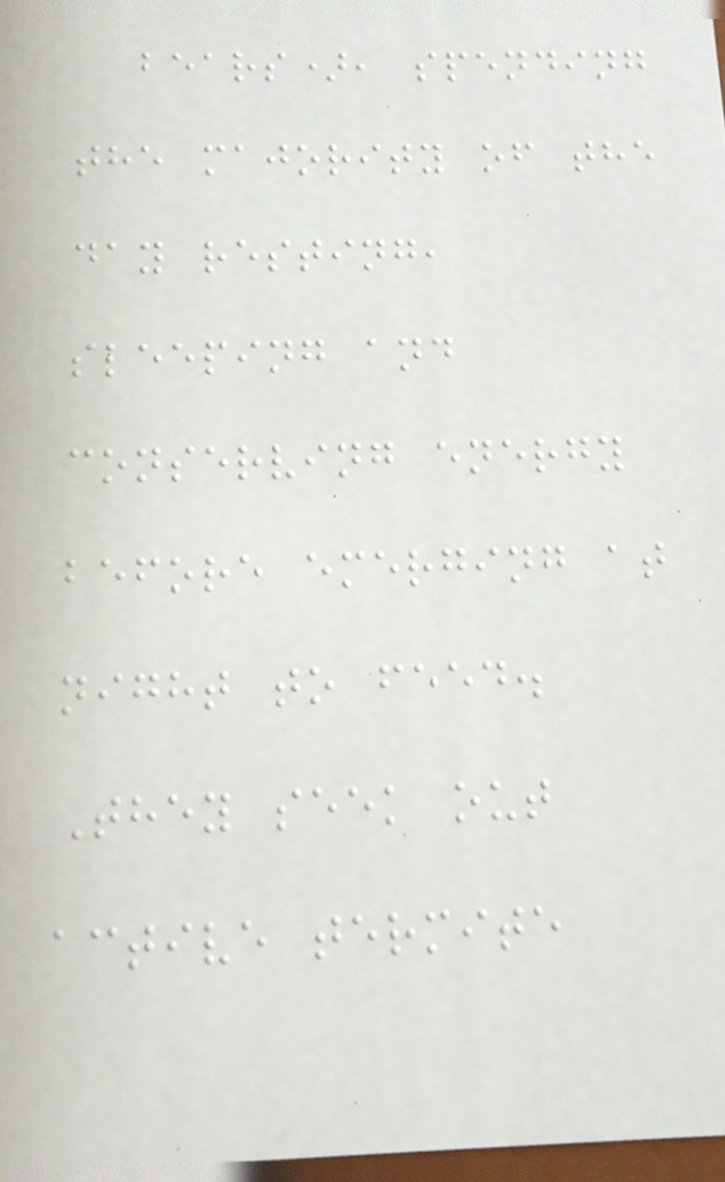bears), spending
the majority of the
day resting,
sleeping and
conserving energy
before emerging at
night to feed.
They seek out
active termite
